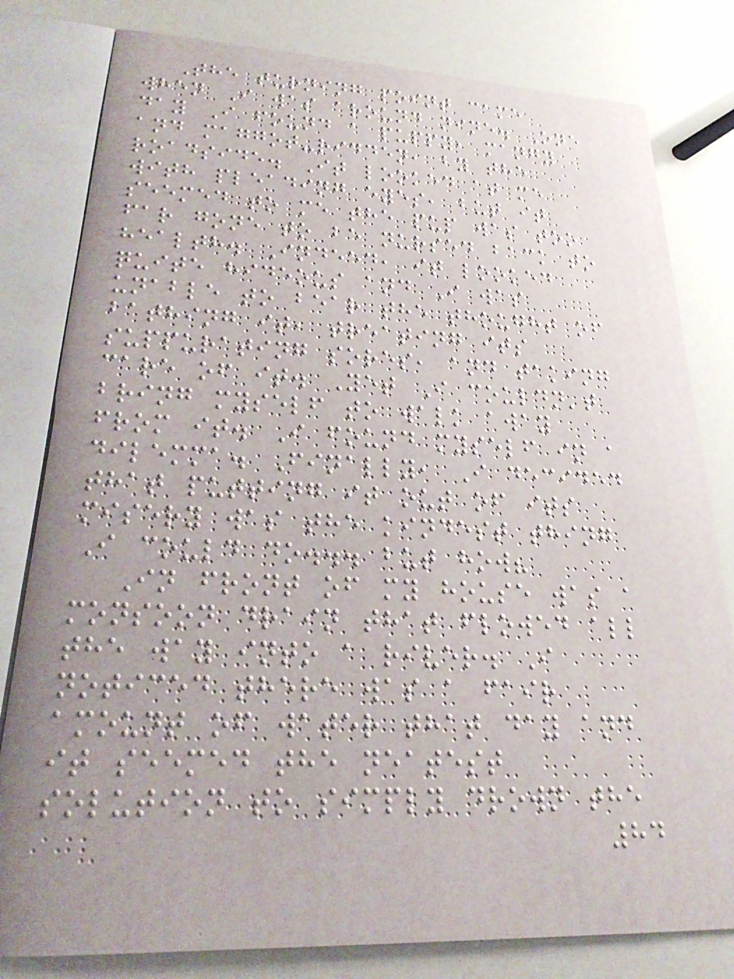The turning point came
when I was around nine. One
day I found a puppy, mangy
and maggot-ridden, by the
roadside. It looked at me
with pleading eyes, but it
seemed to me the pup was too
far gone to be nursed back to
health. Indeed, it looked
quite hideous and I was
unable to bear the thought of
bathing it, treating its
suppurating sores, and taking
care of it. Yet I couldn't
bring myself to walk away
from it. I found myself in a
dilemma. Finally, I decided
that putting it out of its
misery was the kindest thing
I could do... but how?
In front of my house was a
monsoon drain that flowed all
the way into a river. I
noticed there was a fair
amount of water that day and
it seemed the neatest
solution to simply drown the
84
